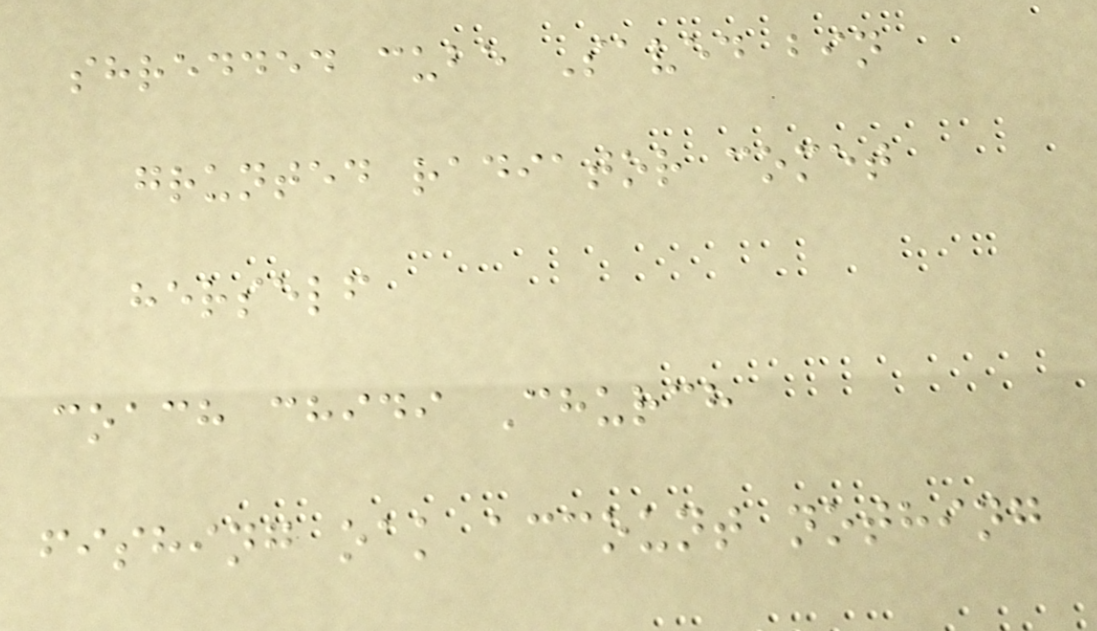shredded cube Saved bin
grunted radiator comet
herself
coach chidi Church
fishing oak account nothing
